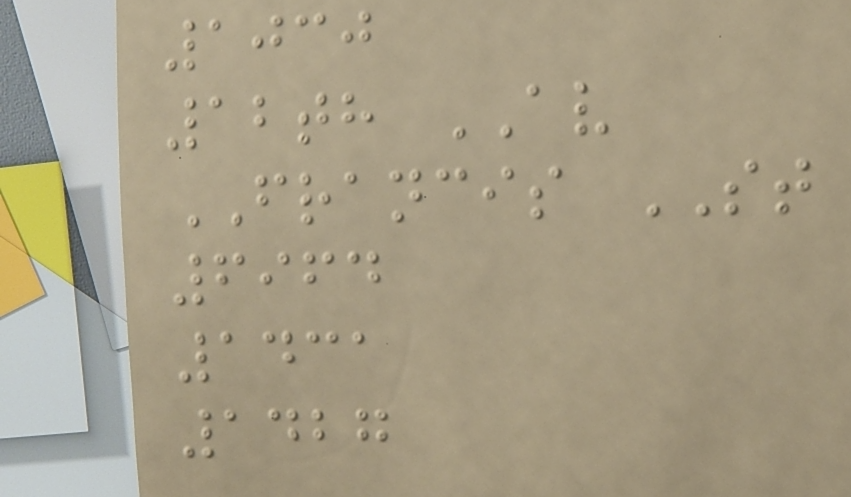1030
12th AV
FRANCIS ST
6964
1431
1427
